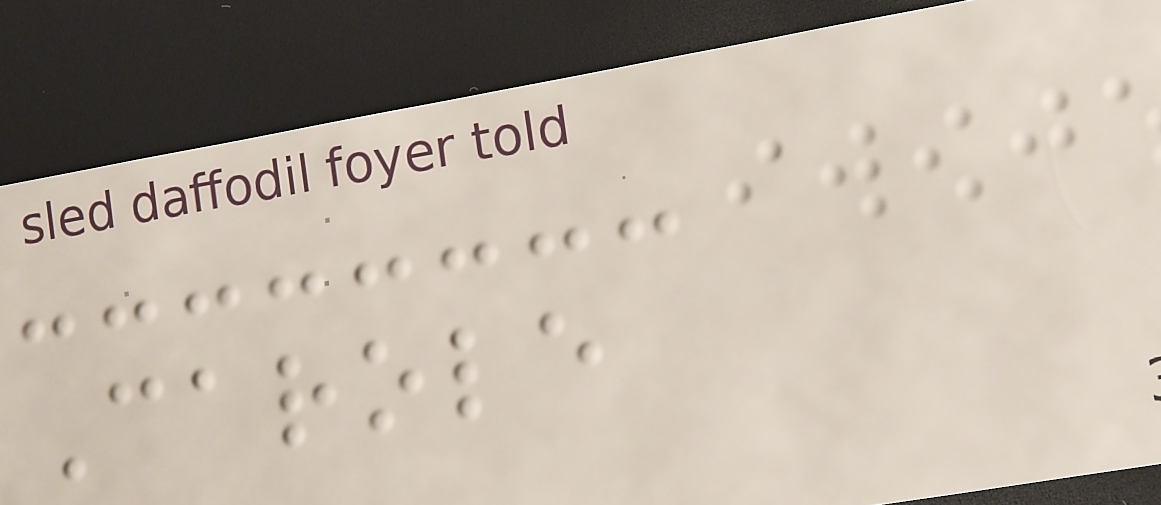Carole
